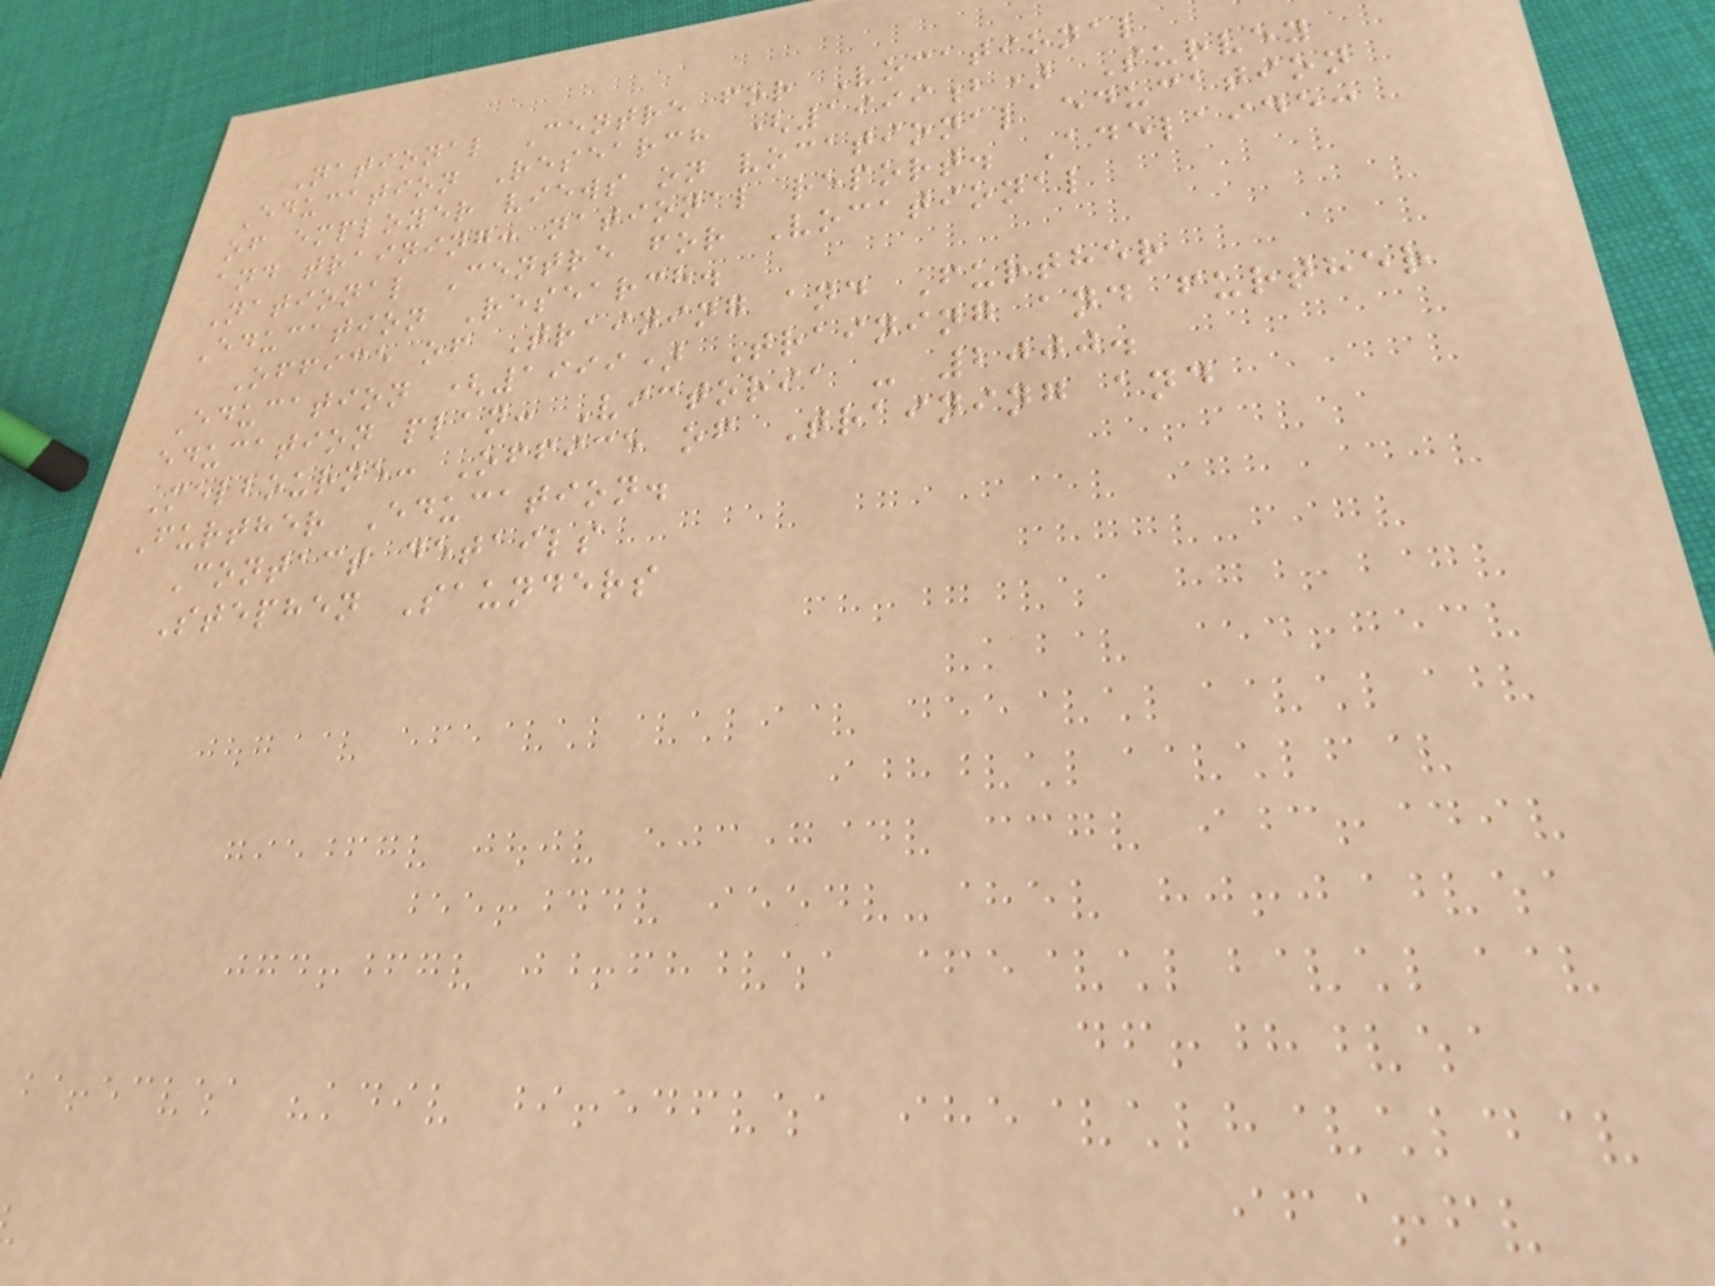National Centre for Vocational
Education Research (1999b) Survey
of employer views on vocational education
and training: national report. Adelaide:
National Centre for Vocational
Education Research.
Office of Training and Further
Education (1999) Training and further
education plan: Victoria - 2000.
Melbourne: Office of Training and
Further Education.
Contact details
Stephen Saunders
